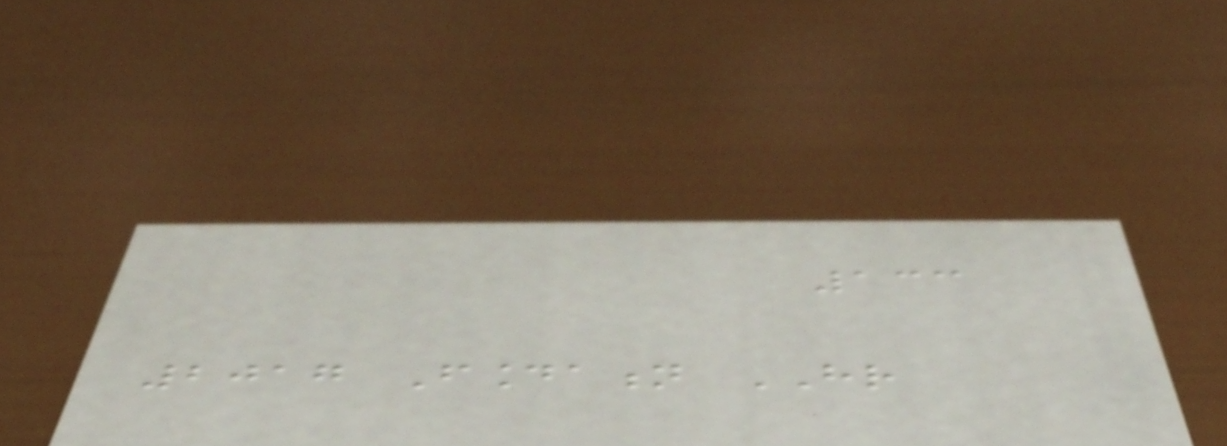133
2017 Foundation HR
